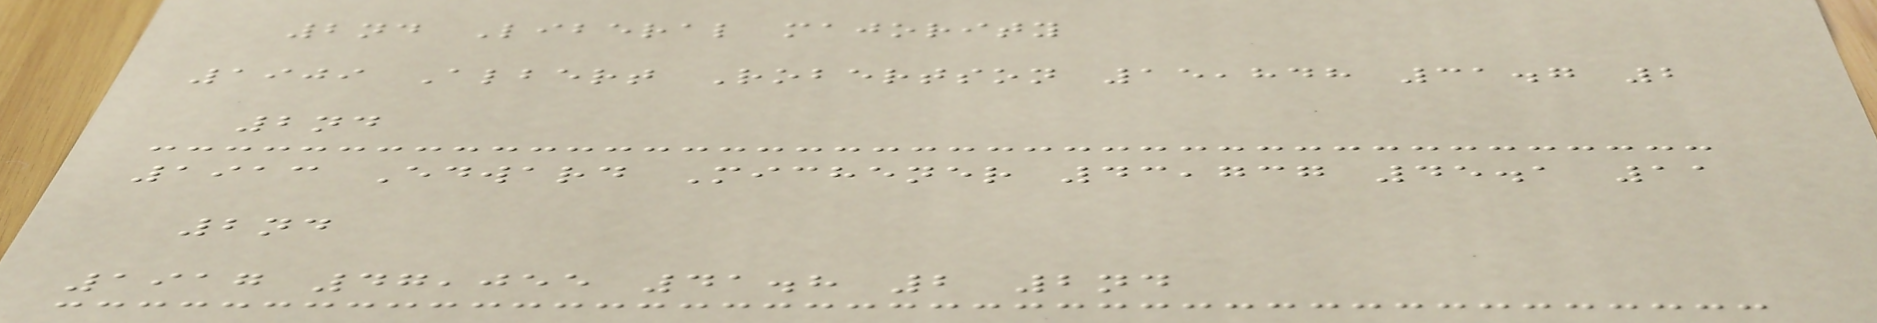2nd Liberal majority
1909 Albert Robertson 15,848 31.7 2
2nd
1913 Edward Michener 43,737 45.1 11
2nd
1917 47,055 41.8 2 2nd
